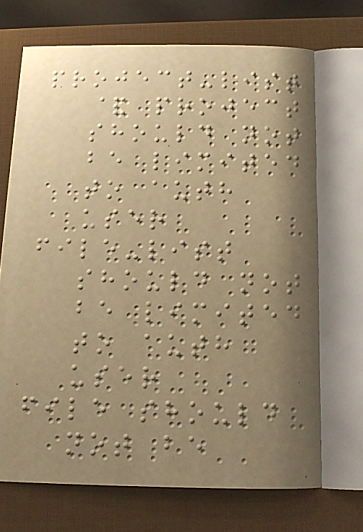project-list
& project
should not
be limited
to auth
user
file-list
should not
be limited
to auth
user
file should
not be
